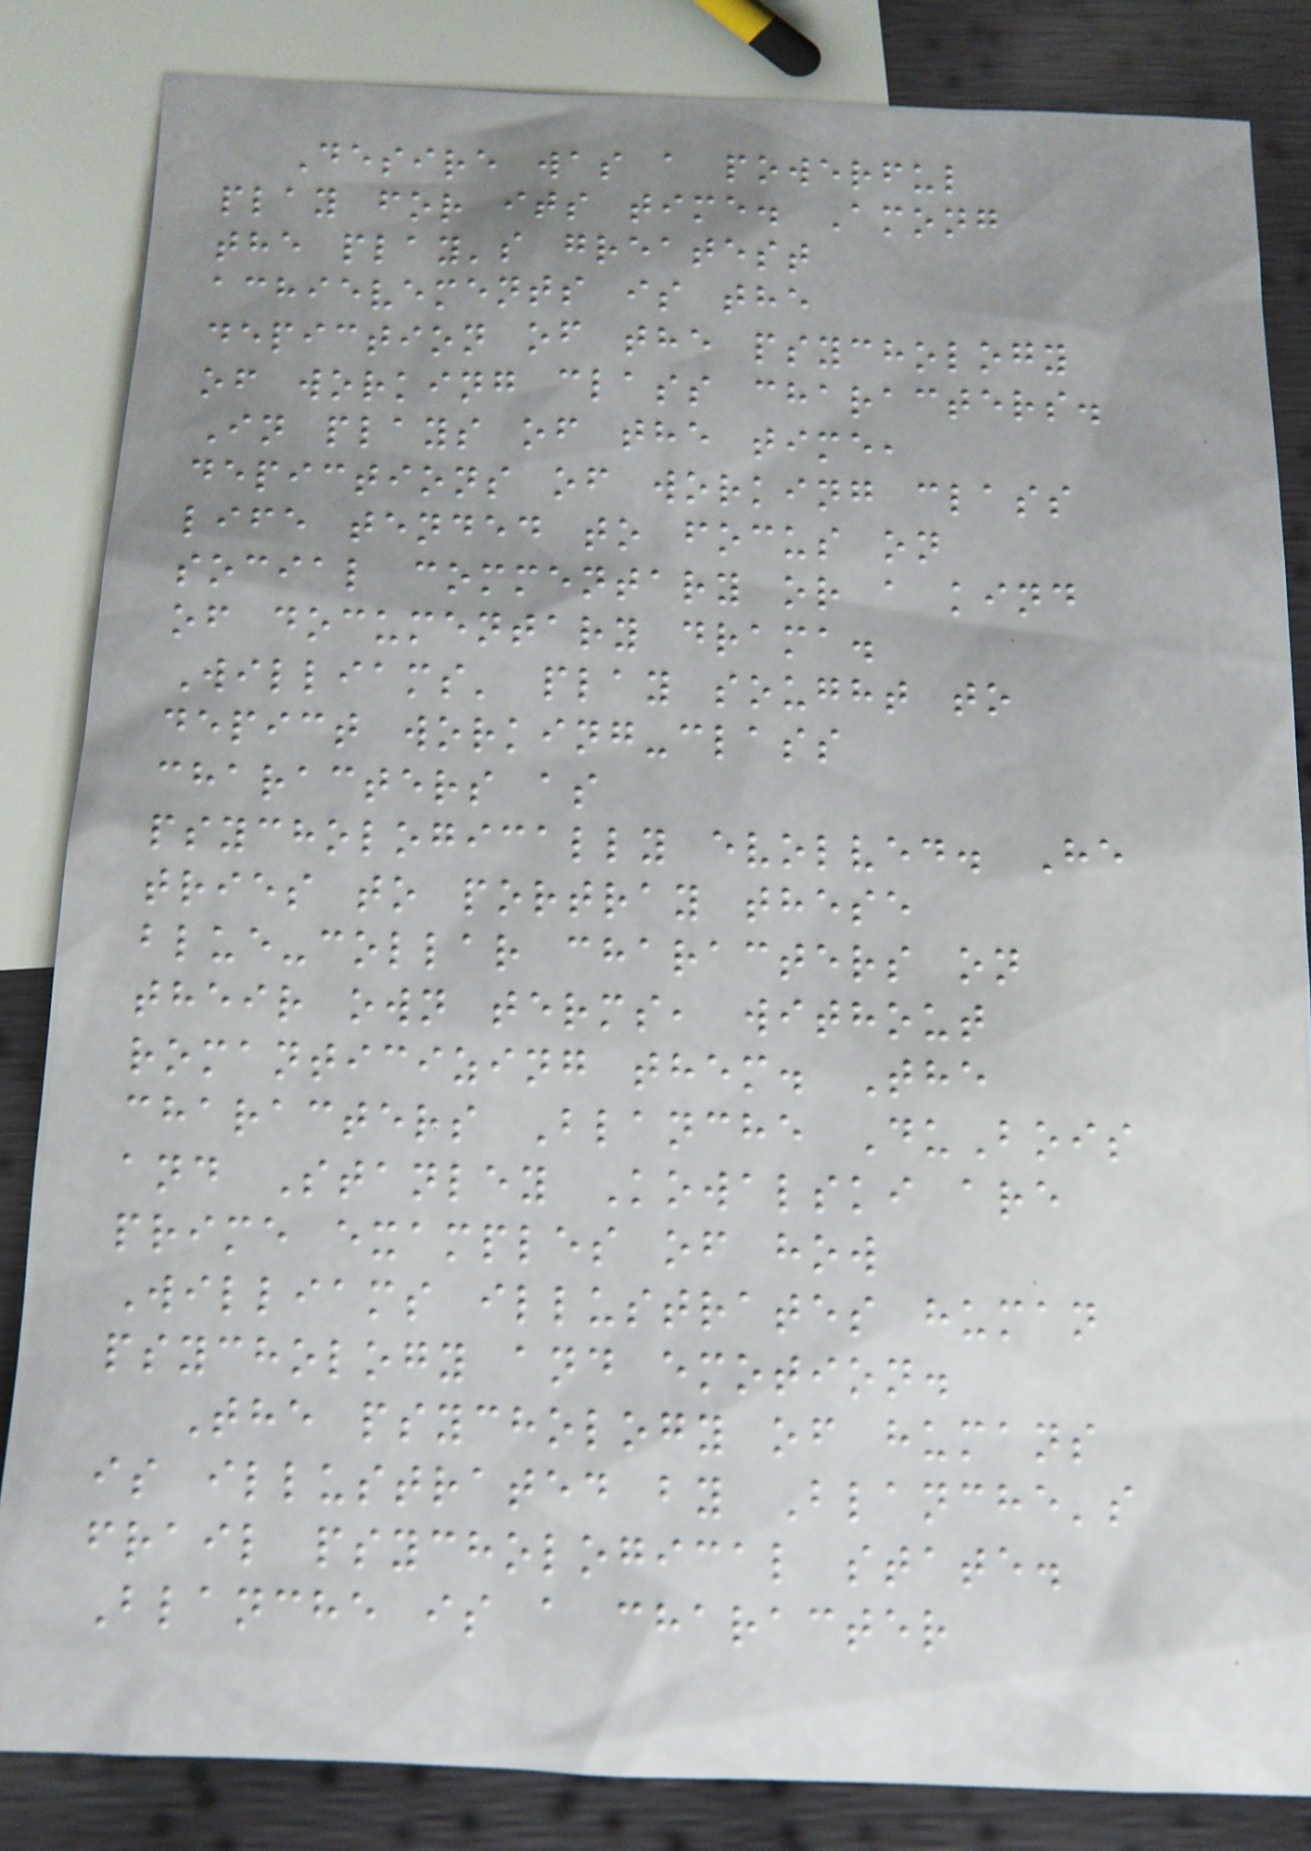Desire was a powerful
play for its time. Among
the play's greatest
achievements is the
depiction of the psychology
of working class characters.
In plays of the time,
depictions of working class
life tended to focus on
social commentary or a kind
of documentary drama.
Williams' play sought to
depict working-class
characters as
psychologically evolved. He
tries to portray these
blue-collar characters on
their own terms, without
romanticizing them. The
characters Blanche DuBois
and Stanley Kowalski are
prime examples of how
Williams illustrates human
psychology and emotion.
The psychology of humans
is illustrated by Blanche's
frail psychological state.
Blanche is a character
